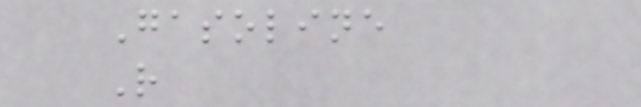Gasoline
R
